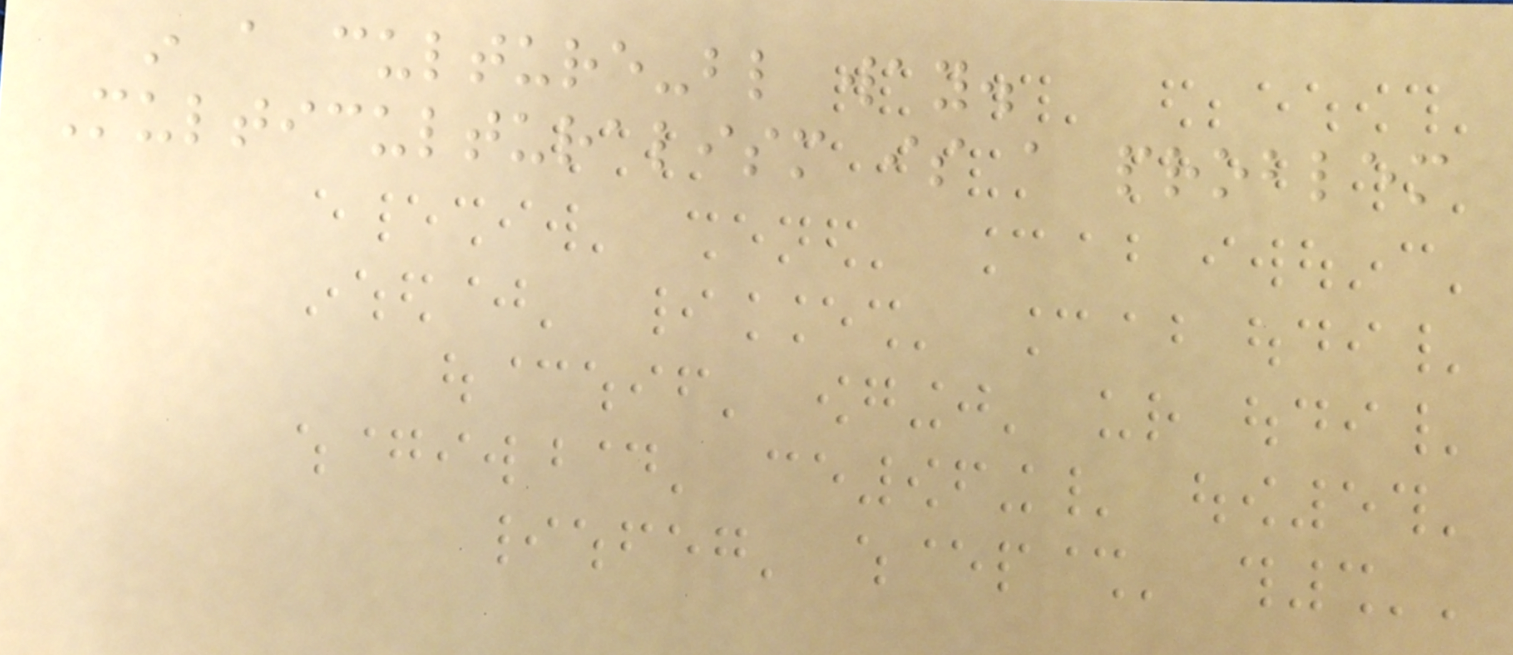in a culture-blind way.
Multiculturalism is a problem
